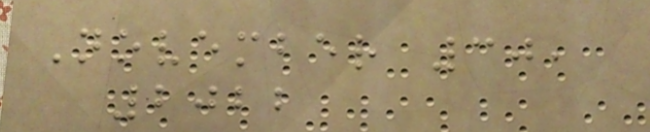November 30,
2022
